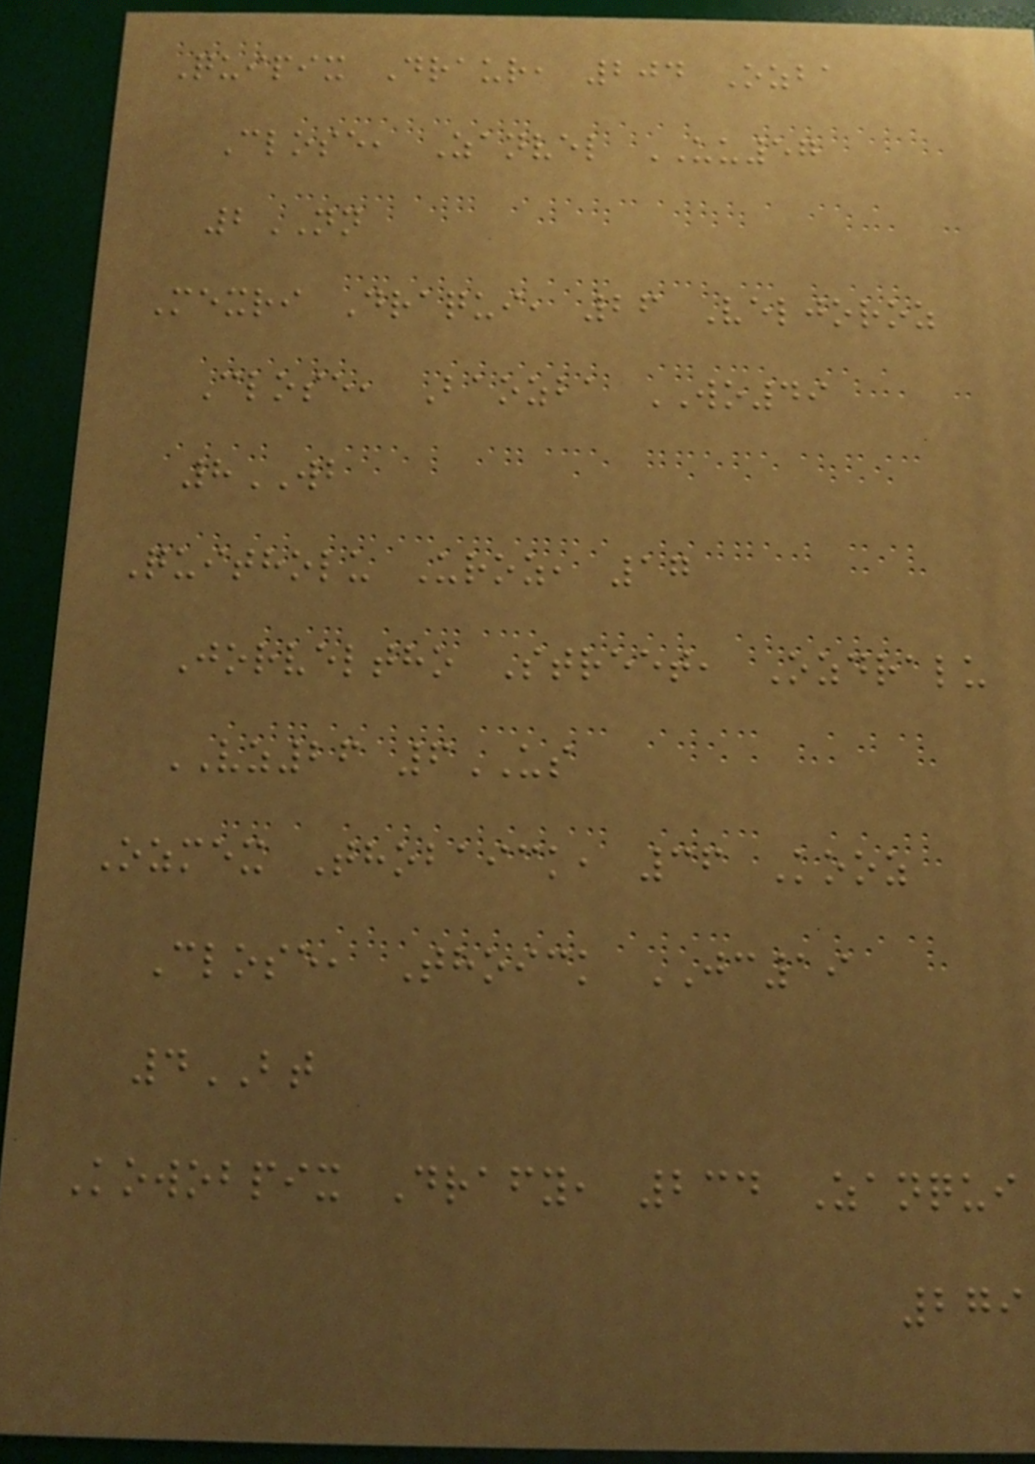Quipix Draur, 204 Ozba
Close, Zanvel UU57
2NN
Mexri Draqui, 26 Veljoroz
Close, Baozba WO49
8WB
Quitholu Uroz, 17
Jorveltho Street, Ozdralu
VZ26 6US
Ozmex Thobaick, 36 Kooz
Close, Thoick JC19
4BT
Kowobpix Drafy, 234 Zanqui
279
